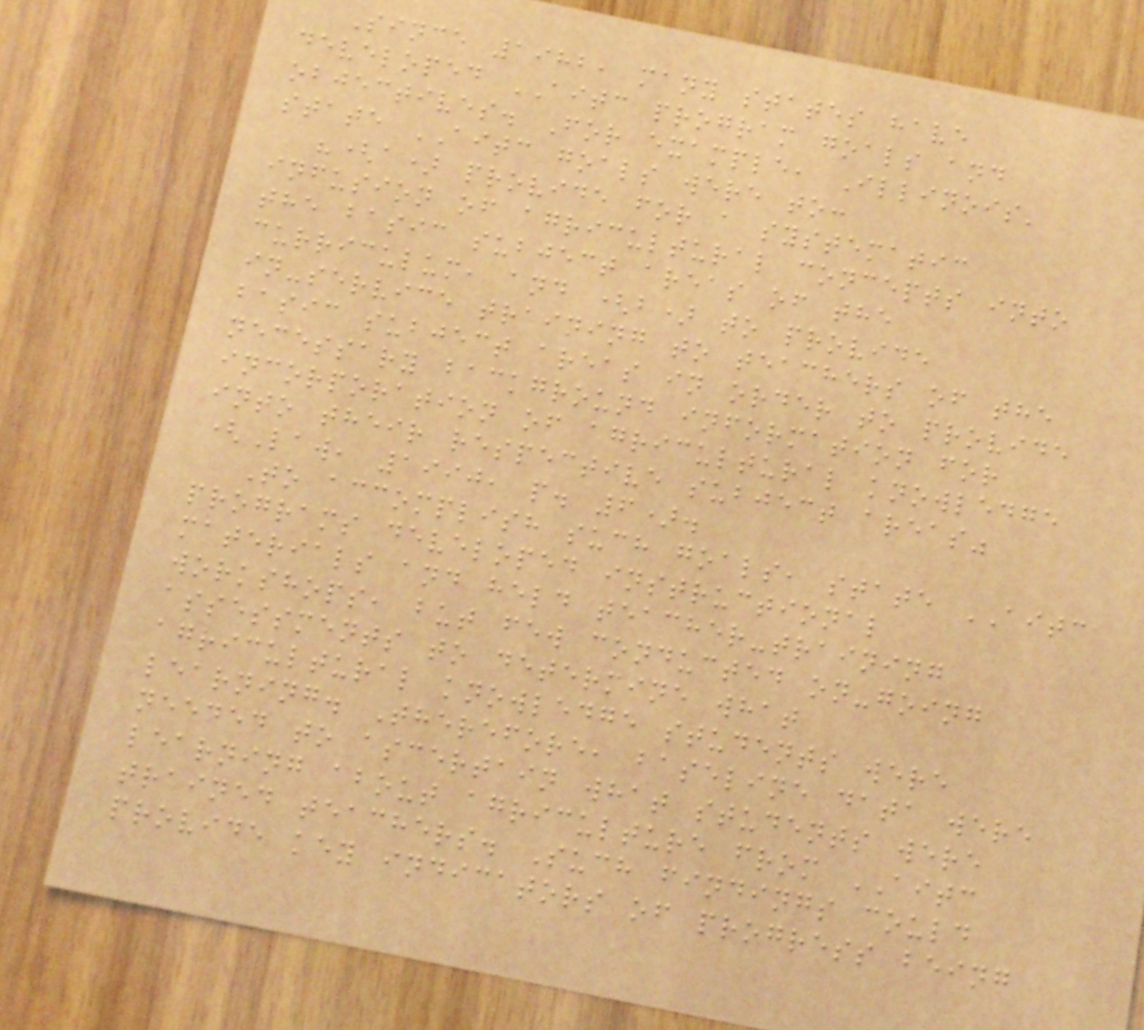Since 1982, many states have
developed AITC program goals and
objectives. For example, Illinois'
state AITC goals were to:
"(a) provide for a systematic
infusion of agricultural concepts into
the basic subject areas of the
curriculum, and (b) to provide
in-service training to teachers of the
basic subject areas in order to provide
necessary background information for
incorporation of agricultural knowledge
into their respective subject areas"
(Law, 1990, p. 6).
To accomplish such goals, state AITC
programs developed instructional
materials and held teacher-training
workshops, but few conducted on-going
assessments to determine what
agricultural knowledge students were
learning. Therefore, baseline data were
needed to ascertain what students were
learning about agriculture from AITC
trained teachers. Such findings could
provide key indicators of progress being
